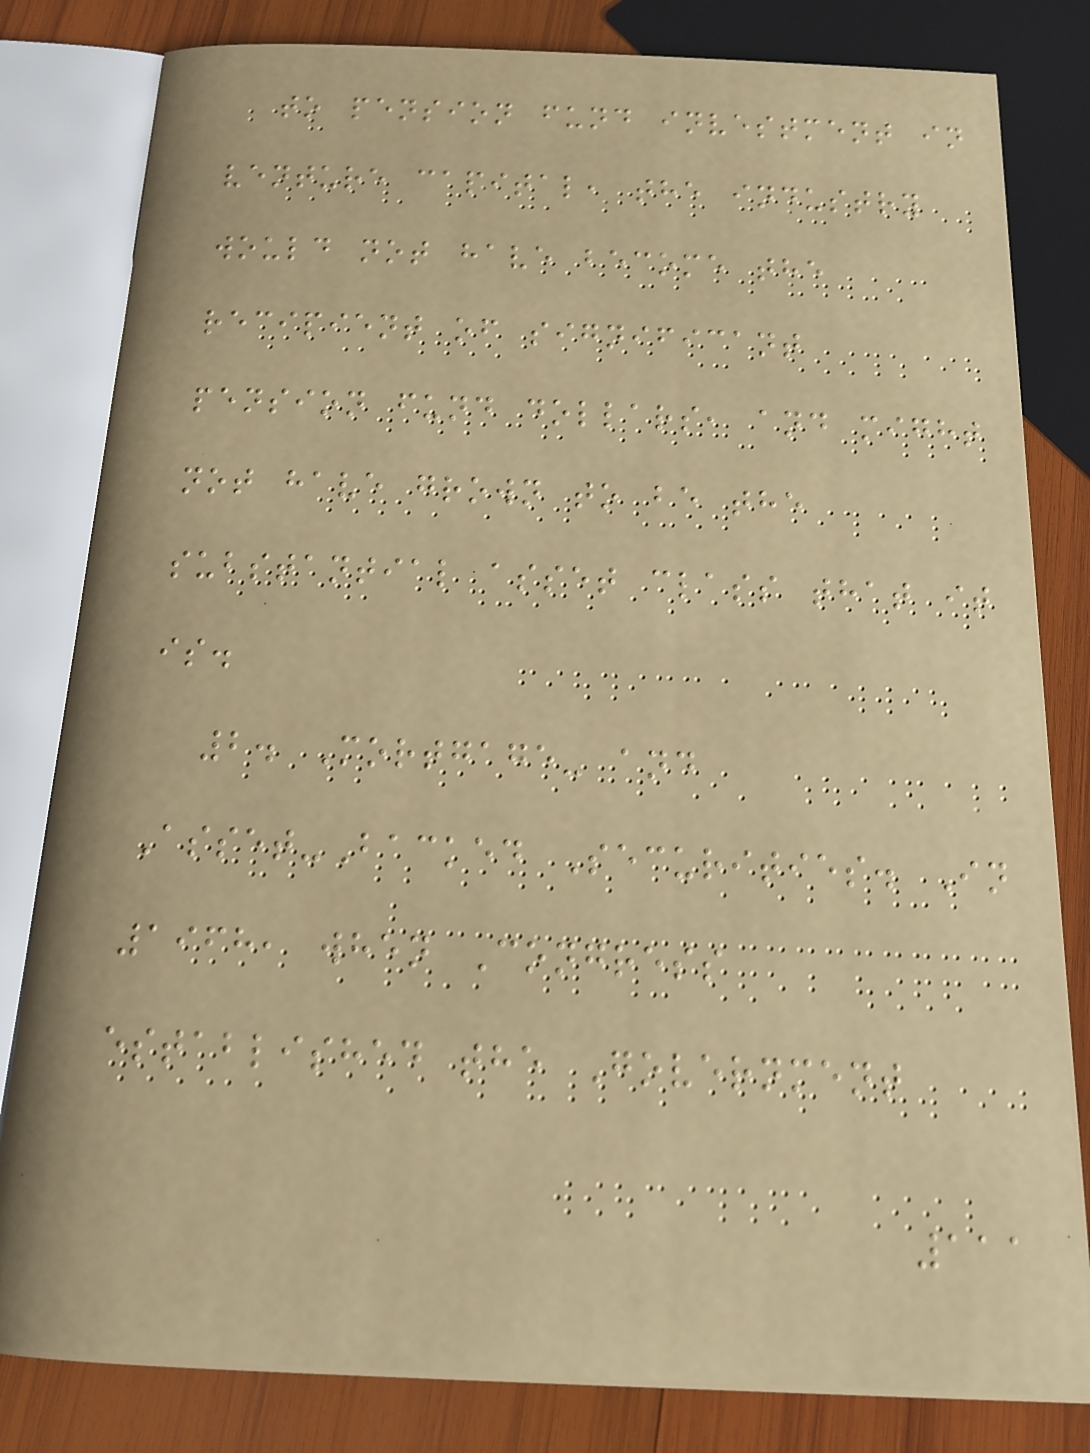to pension fund investment in
venture capital, the industry
would not have become the
recipient of significant
pension fund dollars, and might
not have grown to be the
substantial asset class that it
is.
2. Mortgage- and
Asset-Backed Securities. In
1968, when Congress
established the Government
111
